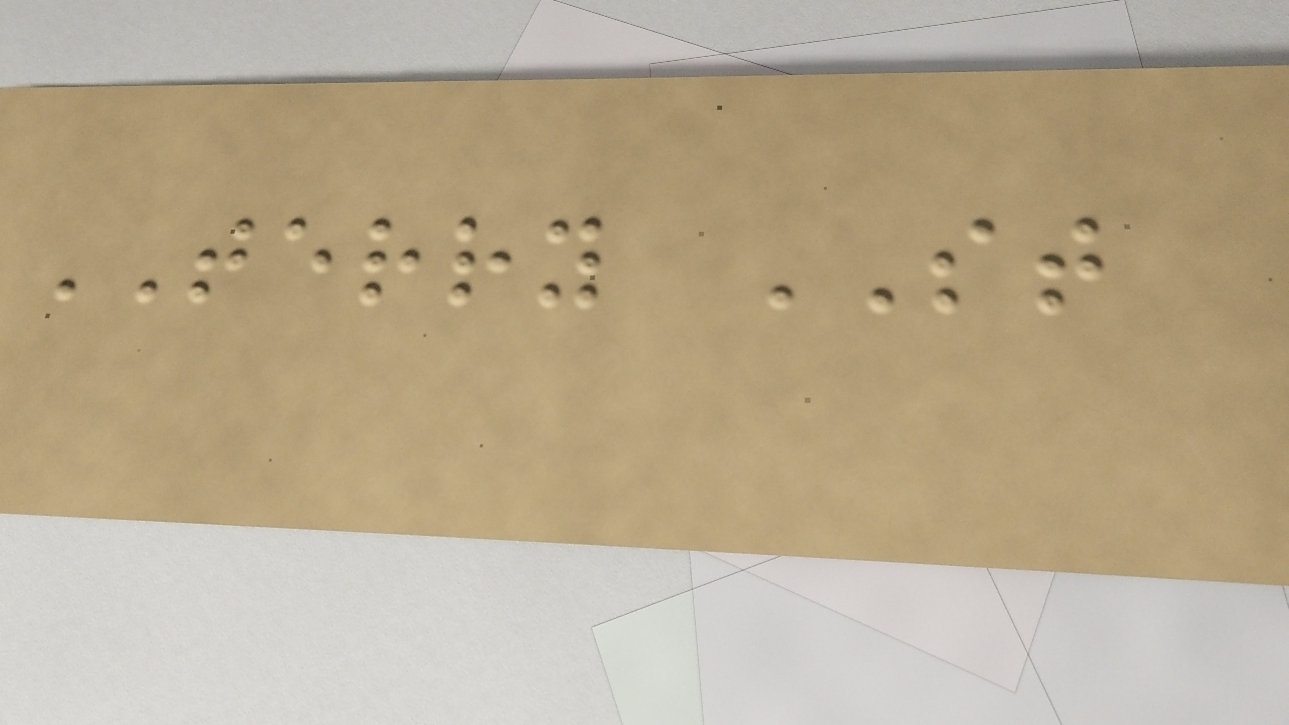TERRY ST
